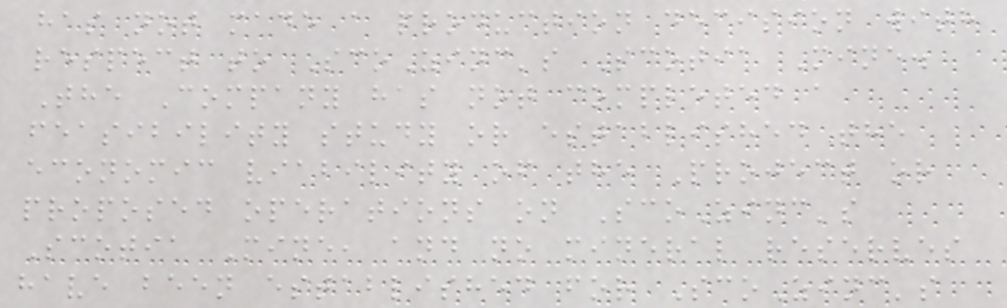has not made a production decision with
respect to ScoZinc's Scotia Mine.
The Company has not completed a
feasibility study or established the
economic viability of the Project or
proposed operations on ScoZinc's
Scotia Mine, and no mineral reserves
have been established for ScoZinc's
